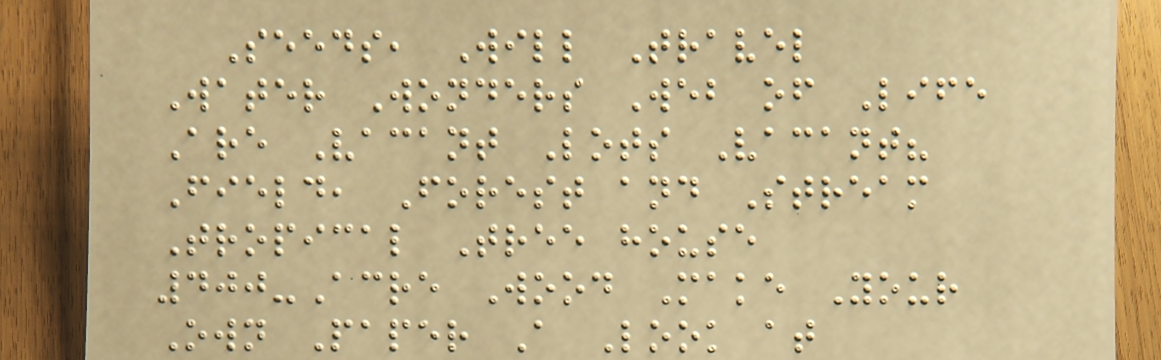Seeds, Will Travel
Water Wonders Web of Life
Are Vacant Lots Vacant?
Field, Forest and Stream
Tropical Tree house
400-Acre Wood Make Your
Own Paper A Look at
